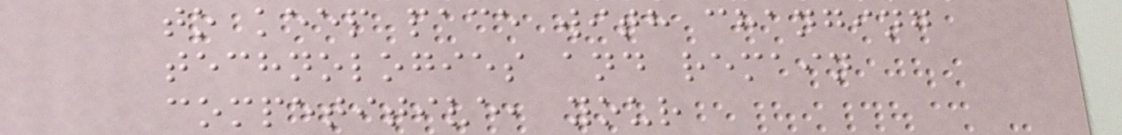to keep pace with changing
technologies and remain
competitive, your
